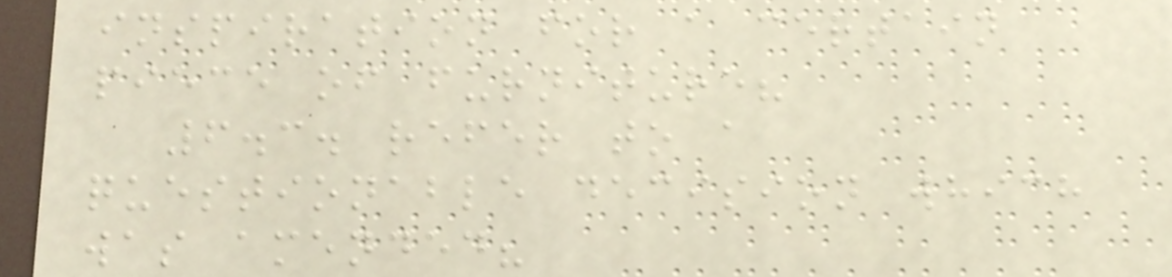inspiration for a certain
piece of furniture?
6.3. refer to a
questionable decision which
was amended?
